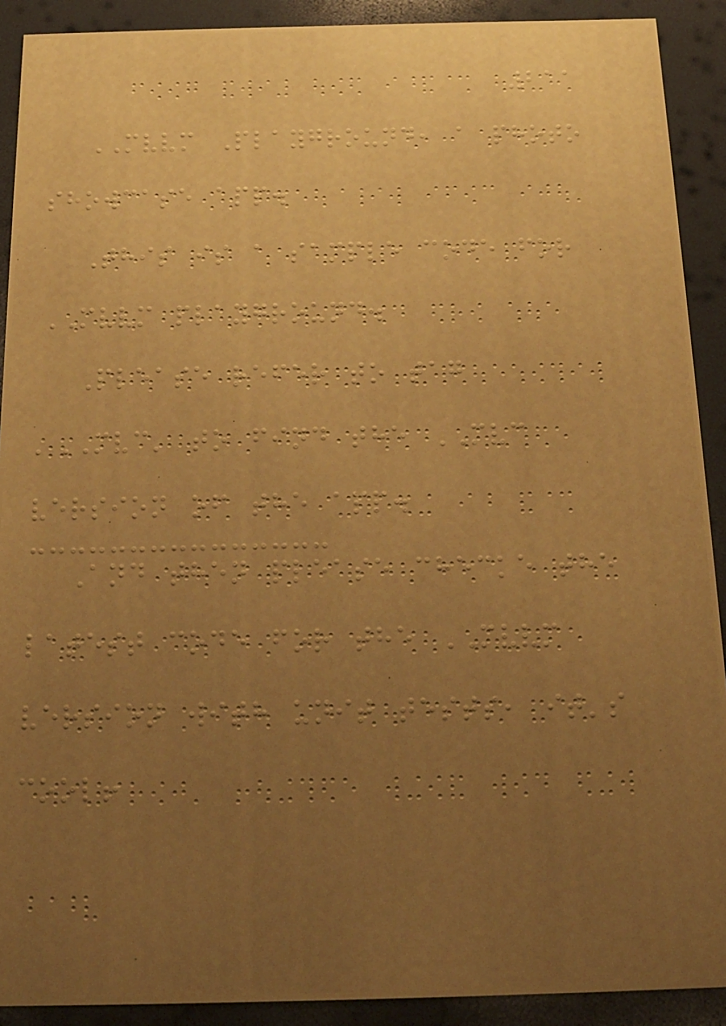211
MVVM Playground, a photo
showcase app.
This is a sample code for
MVVM playground.
Please refer to tag
'MVC' to find the MVC
version of the app.
And then please checke the
latest code for the MVVM
version with unit tests, it's
cool!
